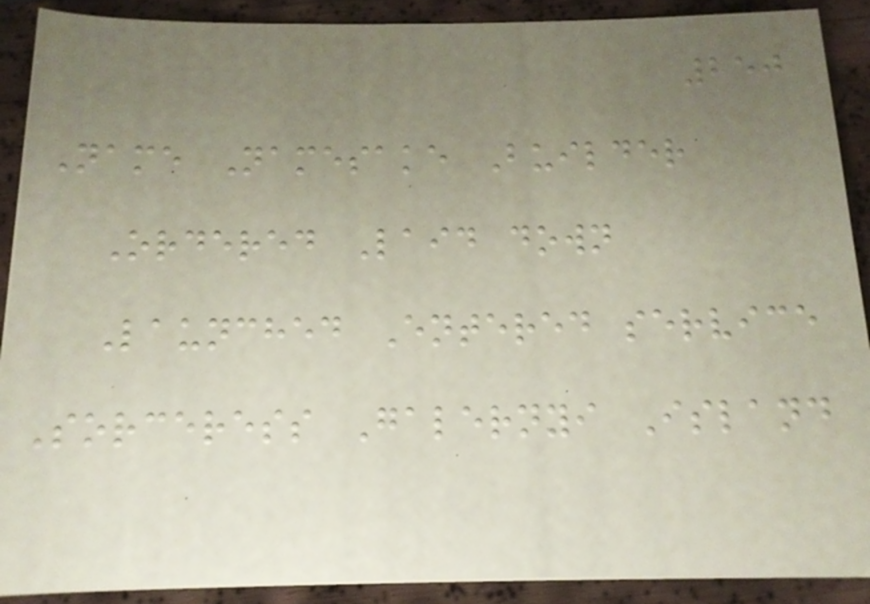250
Name Namesake Builder
Ordered Laid down
Launched Entered service
Sorceress Galernyi Island
